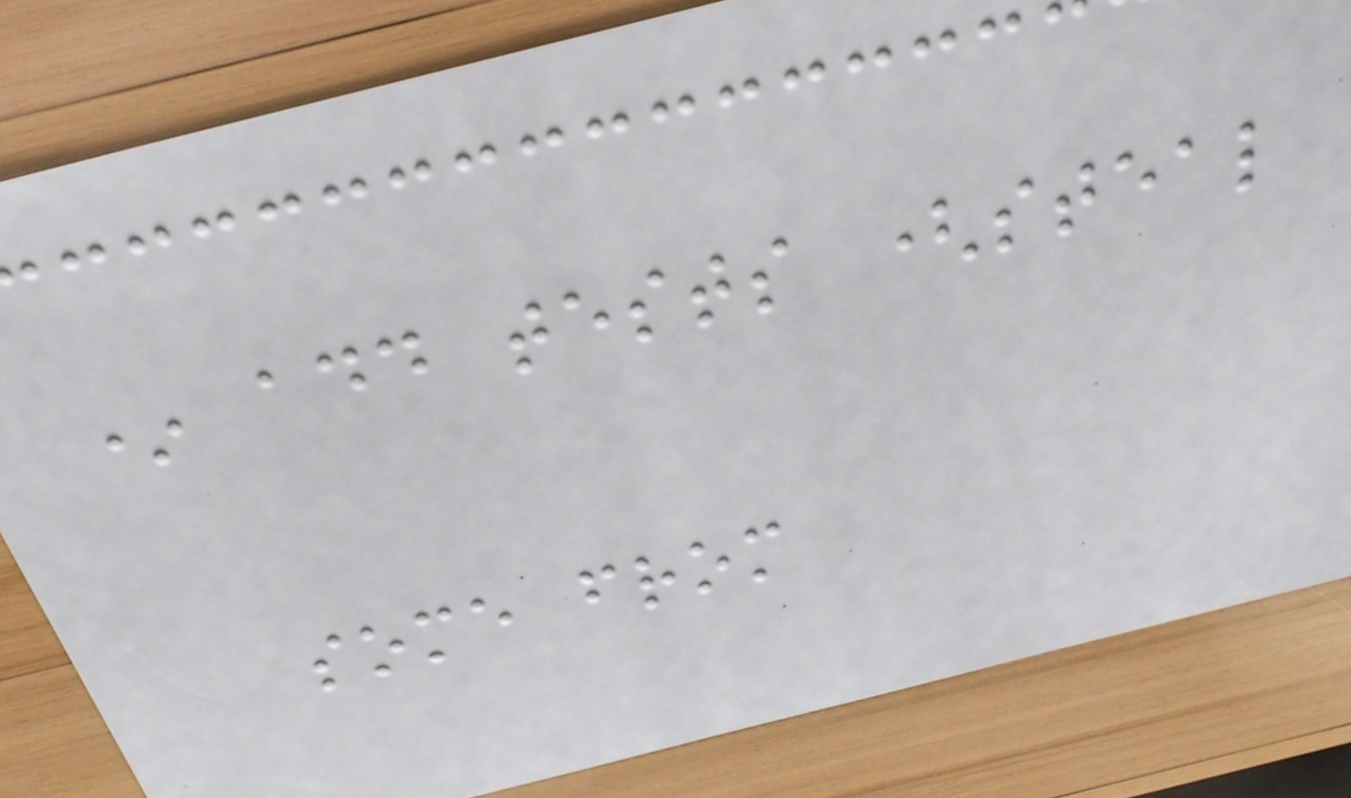* add tests (steal
some from
